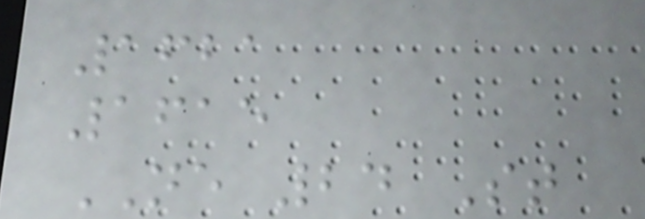1621
1615
NE 24 St
